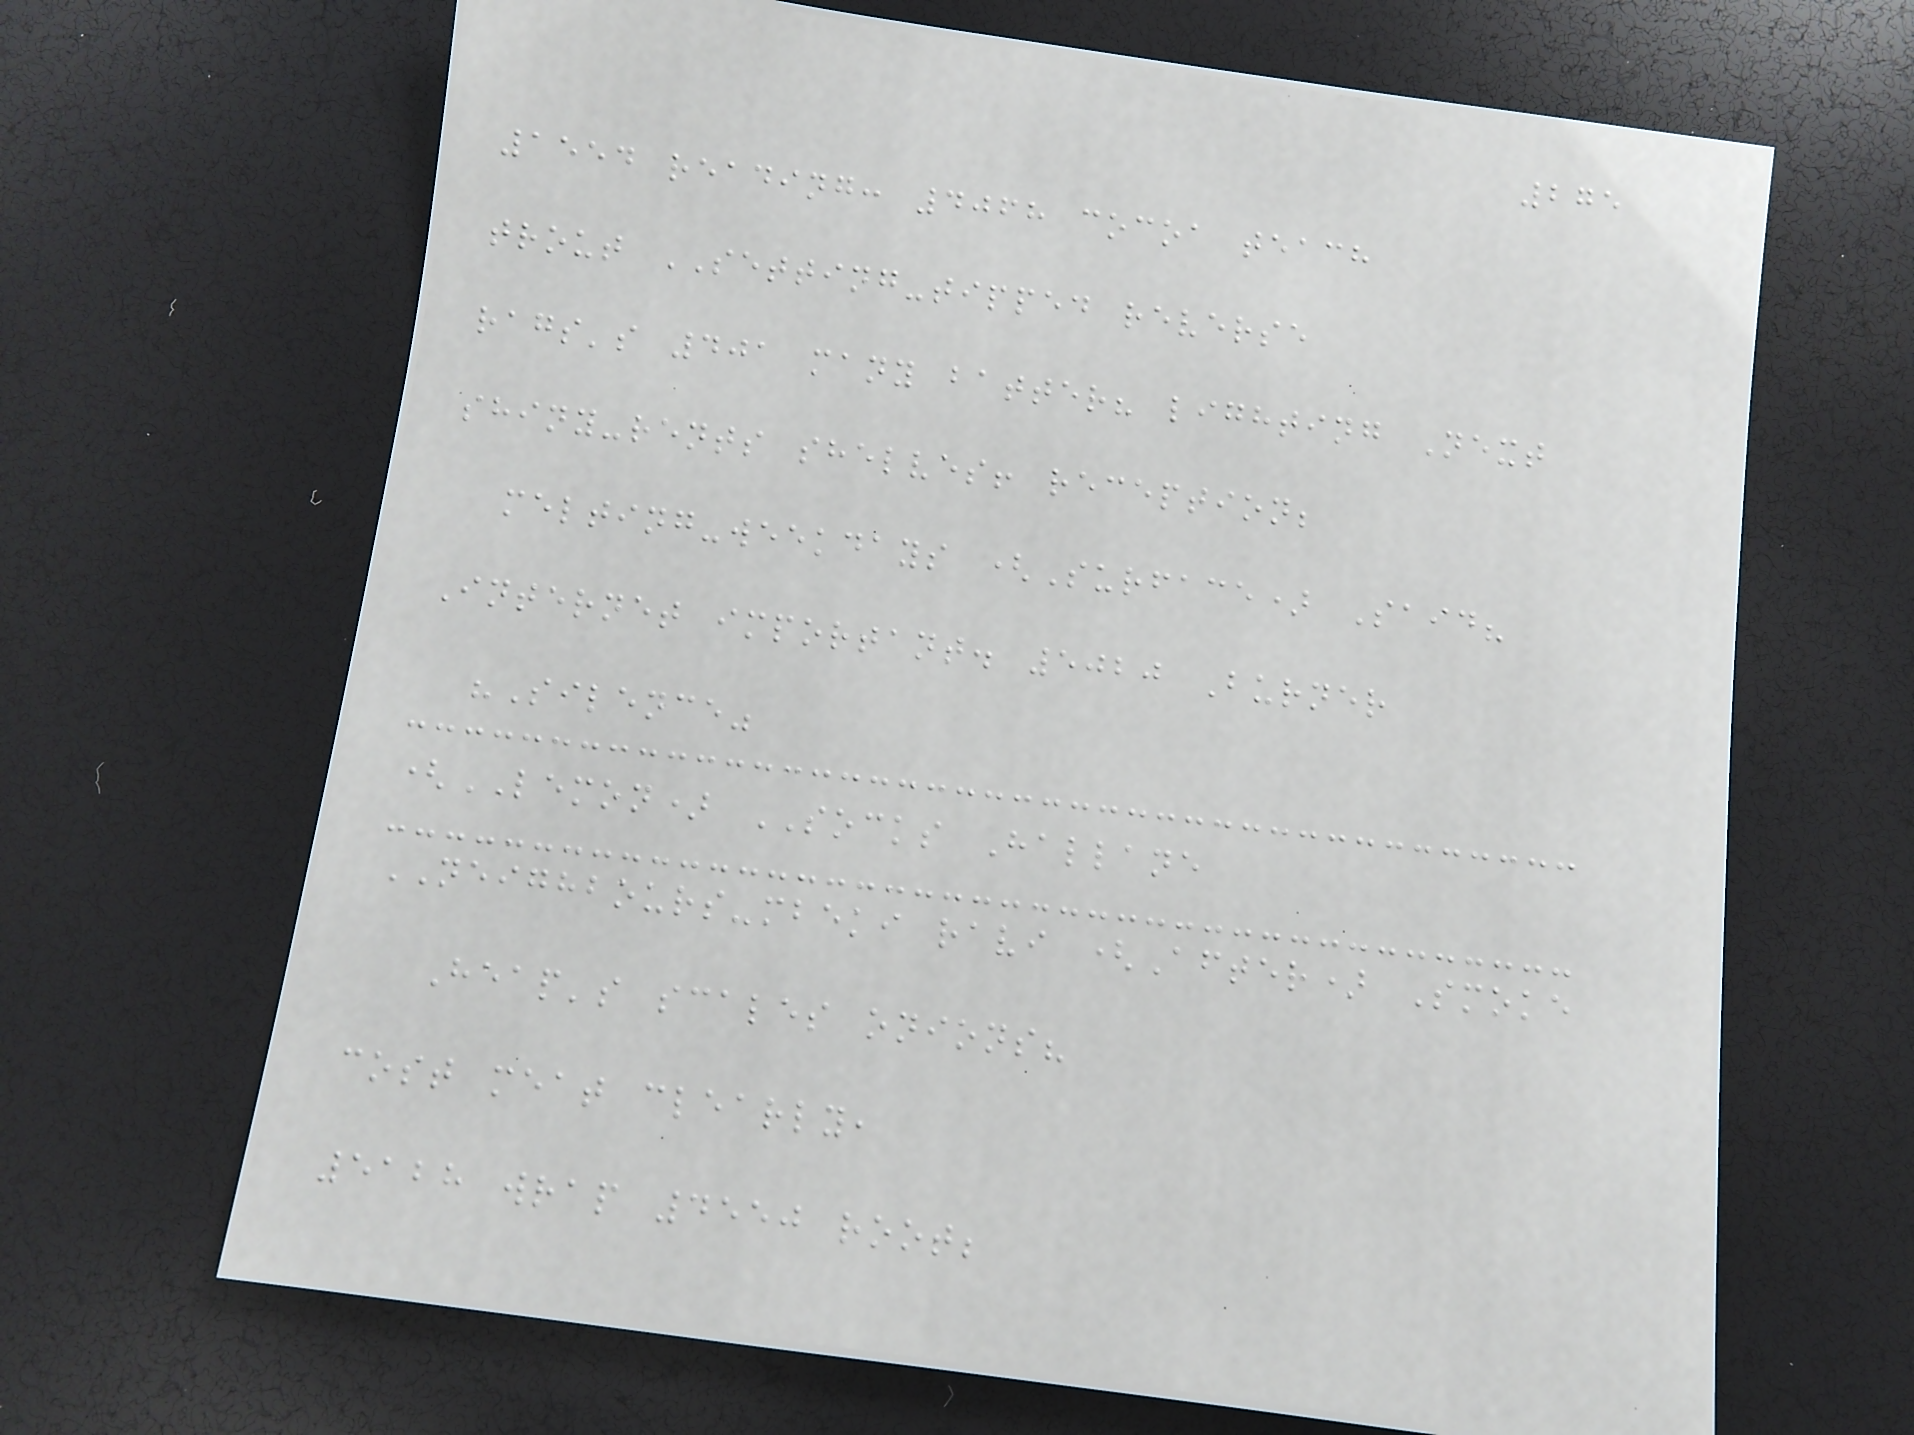275
1554 reading: 4068 cocoa teach
trout SETTING-tipped reverse
rags's 401 many batter? lighting Next
shiny-rents shelves! reception;
melting-weekdays (Surface) Said?
Internet important. 5020 Burner
"Silence"
(LEMON) SOCKS Hallane
NEIGHBOURS-mbeki ravi (After) Smoke
Heap's scales onions?
cost meat clearly,
5128 wrap 4550 root;
